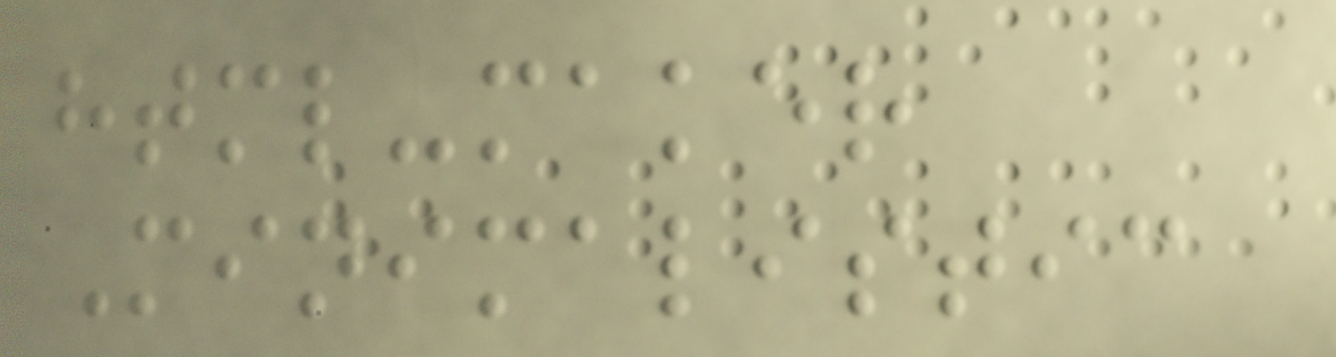html-maker
Minimalistic
